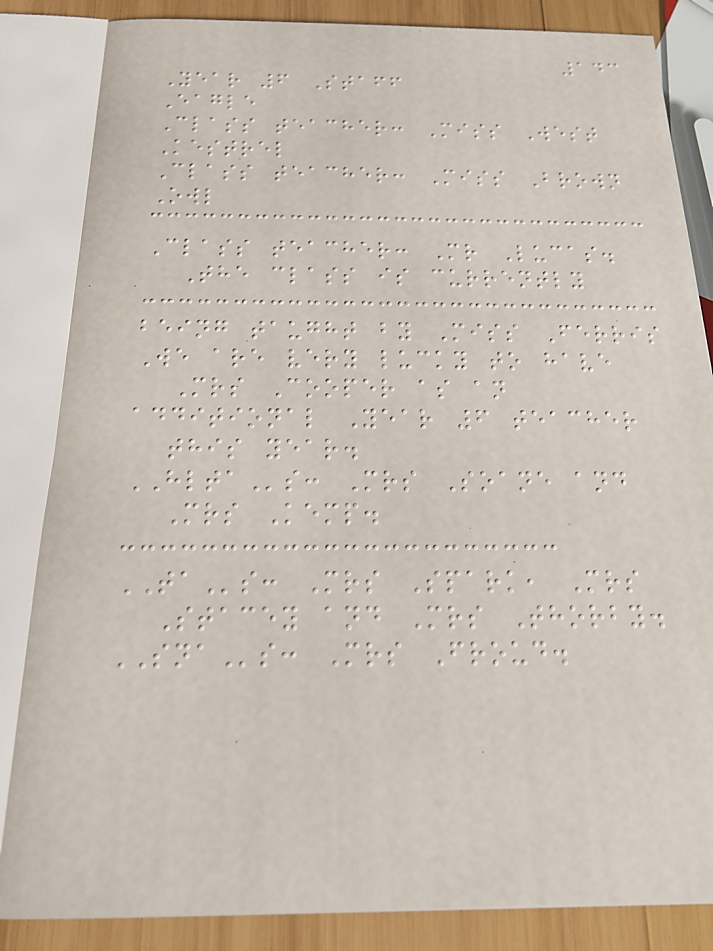143
Year 6 Staff
Eagle
Class teacher: Miss West
Kestrel
Class teacher: Miss Brown
Owl
Class teacher: Mr Lucas.
The class is currently
being taught by Miss Ferris
We are very lucky to have
Mrs Cooper as an
additional Year 6 teacher
this year.
HLTAs: Mrs Soane and
Mrs Kemp.
TAs: Mrs Spark, Mrs
Stacey and Mrs Thorby.
SNAs: Mrs Froud.
